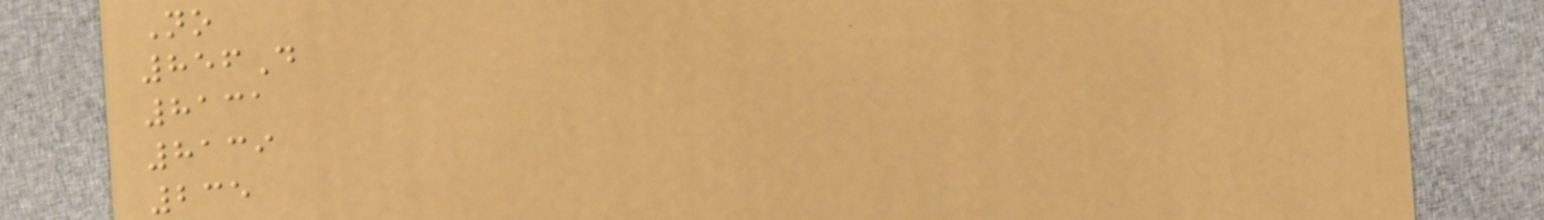No
856D
8131
8139
235
